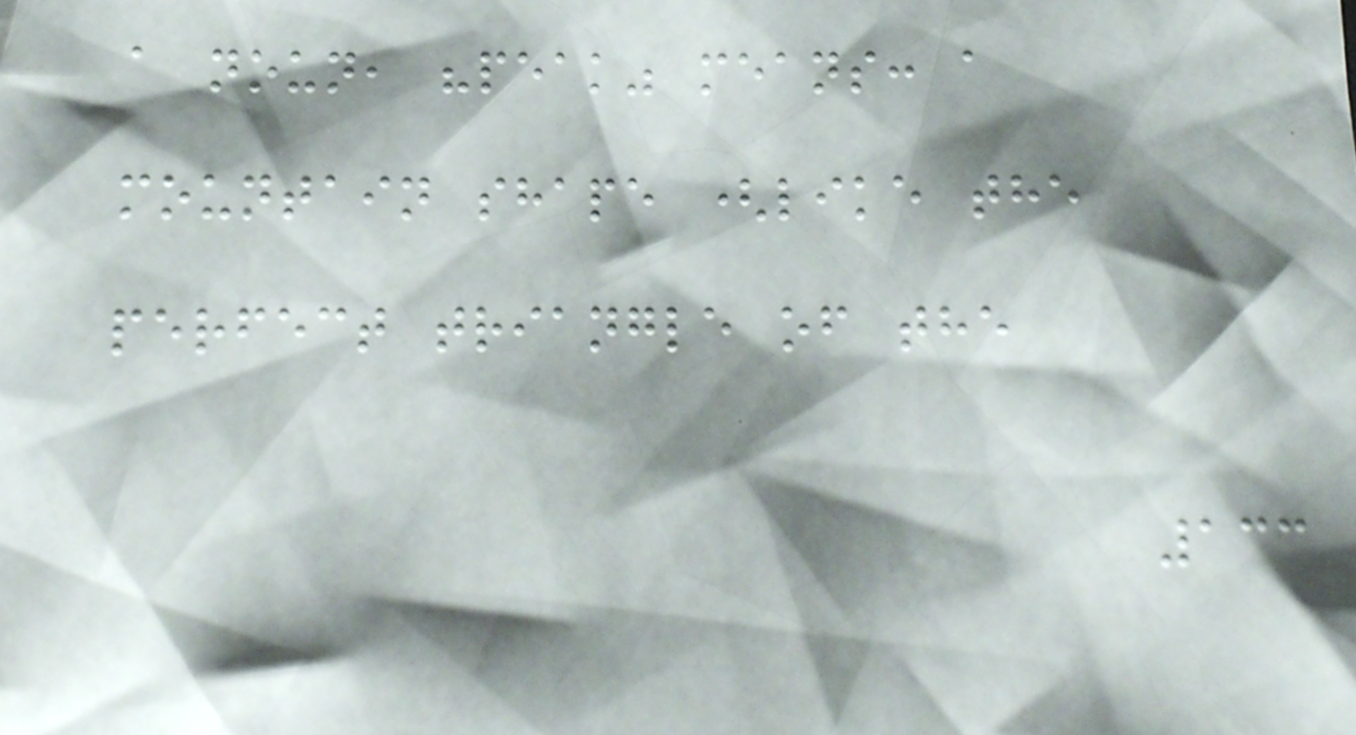a noun, "peak" means: a
mountain shape (like the
perfect triangle of the
133
